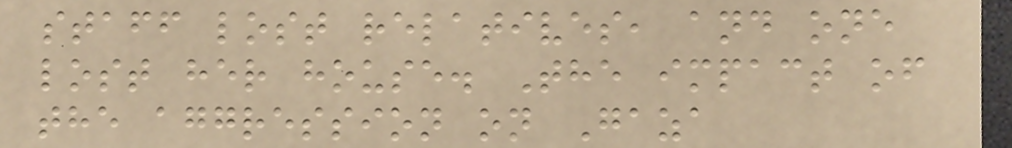staff lost relatives, and one
lost her house. The impact of
the aggression on Gaza
